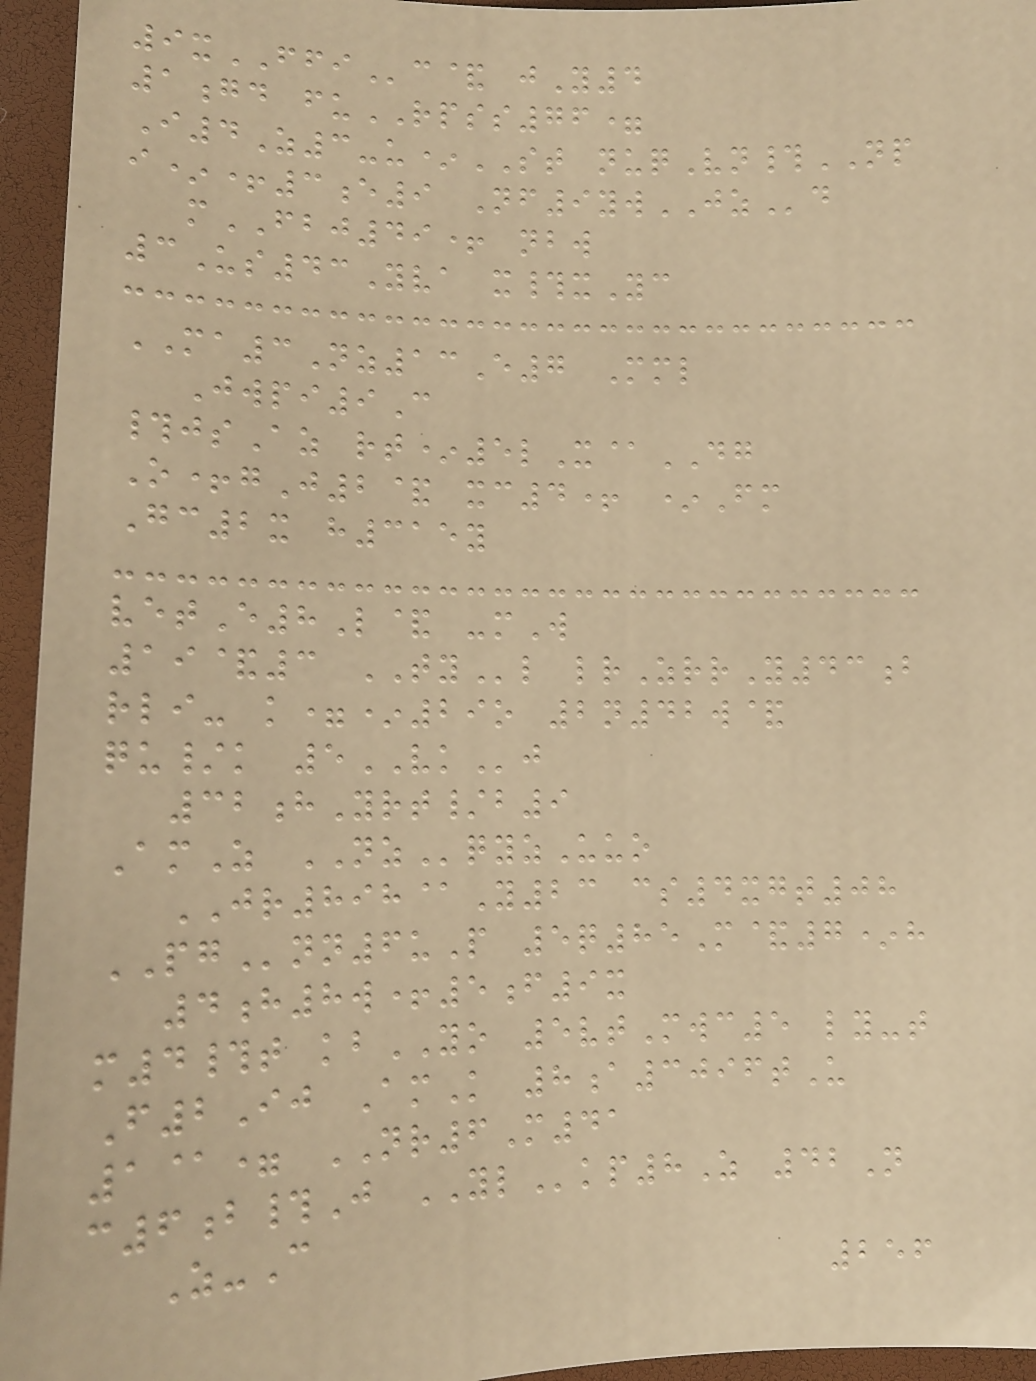9xFFIc& jY4
1gd fuRPSS76=
I4Z3-u*ST nuqVn#NP
i*+3e9 Nf9ywJZd
mFBJ49+ nbw
3Us43Yva x#xYc
MA3Nz13E7 Mml
Jwpi9C
#jsAz rt*5lX@DG
O+gJ2& xc4+ *Fm
Gc2x h315y
vetE8L& -mW
19&3 TYl lrZrrY43b
rli- k=*29o 2n42w&
qu/k 5VKj
32hYrt/b9
AmZ NZqyzUuo
JR898@Y23 cs4xgt08
PGnn6uP 5q85M&7*h
4h8w+5f9x
m4#t kbYO 5vtMwc5 ly-t
F2Ij AmK 8a3096tU
1@= NR6M41
c6b#J YLkp8Z 42N
Z-C
256
